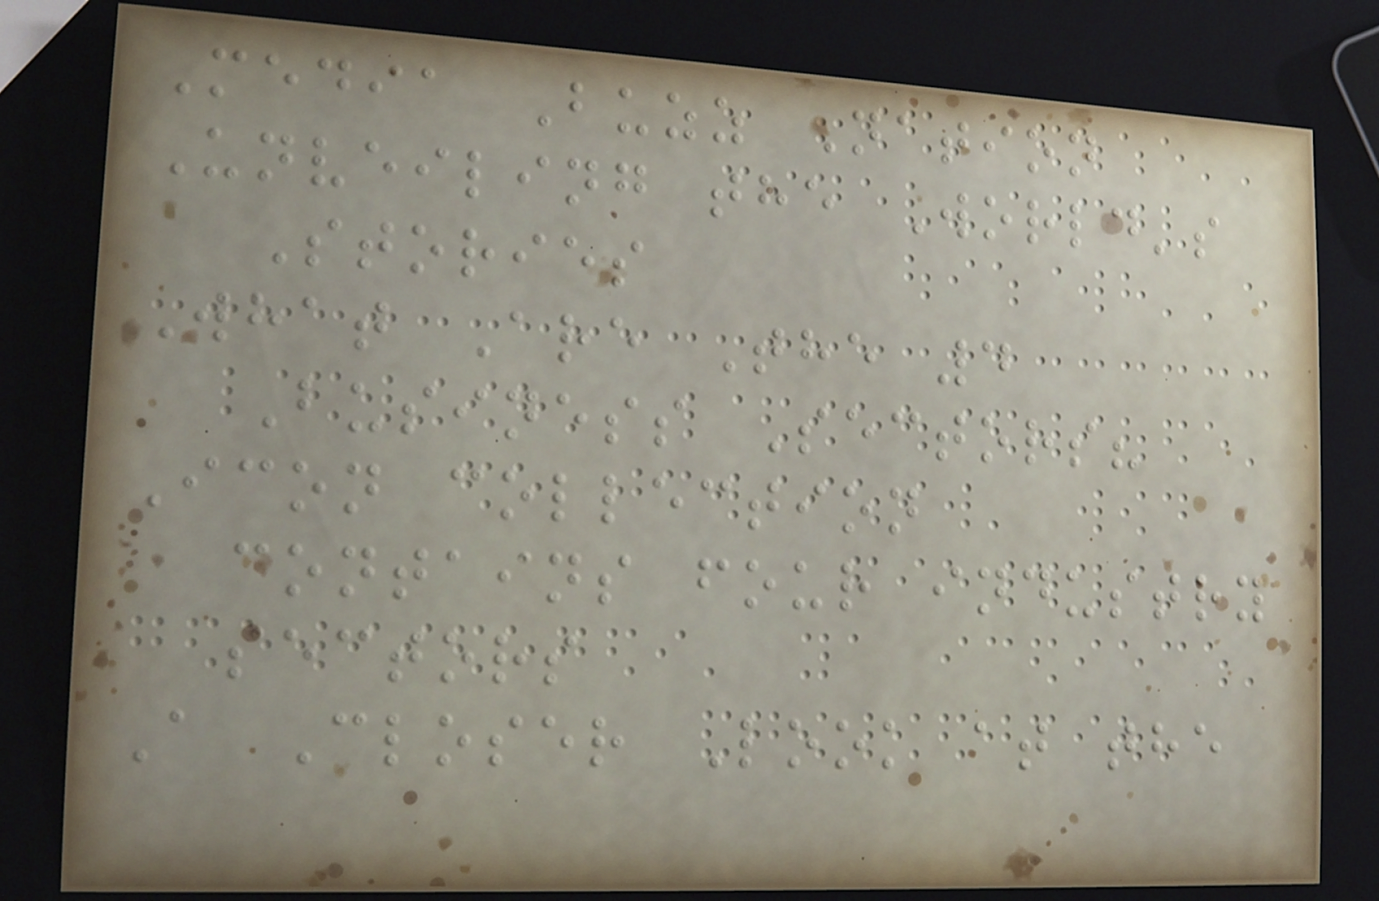Media Buzz Nation
Unveiling the World's
Stories
What Are The 4
Business Sectors?
Icon collection
contains four industry
sectors
A Closer Look at the
